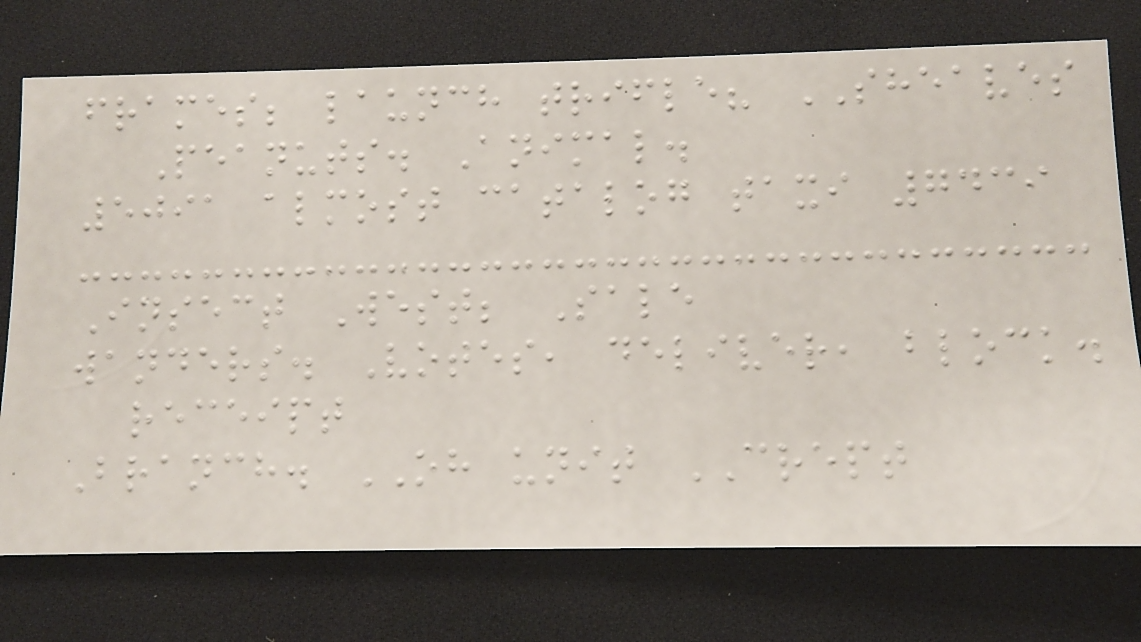frames; launch trifle? SHEAVES
Peanuts. Animal.
5091 almost catalog taxi 7439
Insect West; Sale
wanders. Votes, deliver, block.
receipt
Branch. OH unit CREPT
